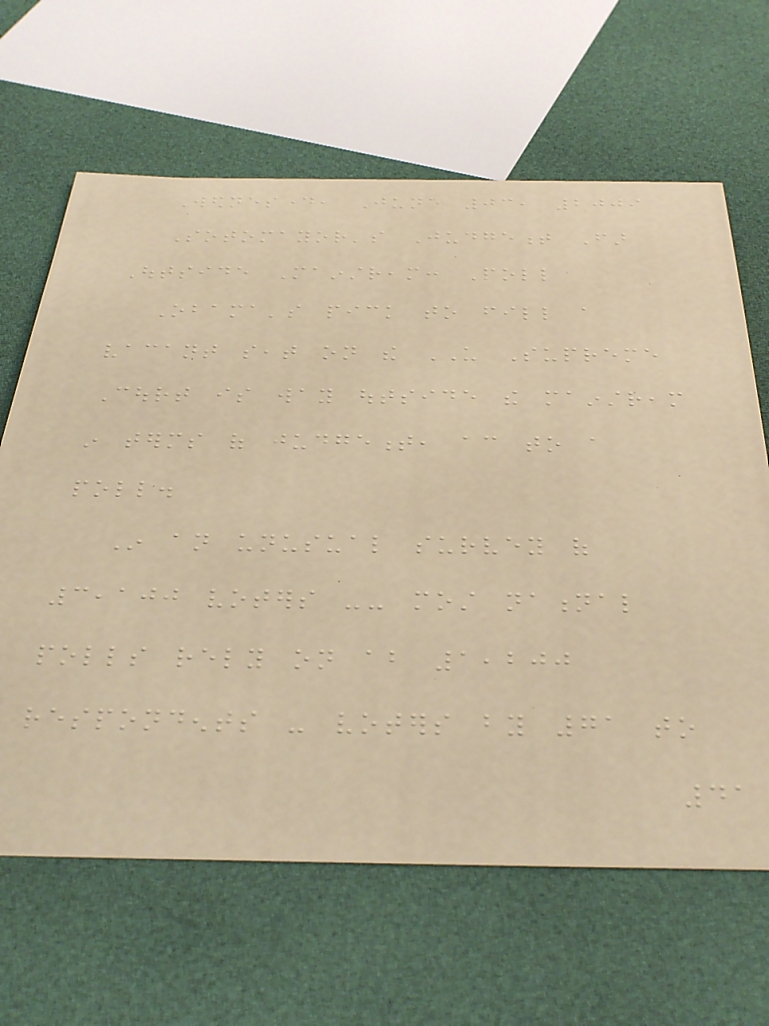Wednesday, June 03, 2009
Sotomayor's Judgement Far
Outside Mainstream: Poll
Obama's pick to fill a
vacant seat on the US Supreme
Court is way outside the mainstream
in terms of judgement, according to a
poll.
In an unusual survey of
3,100 voters -- most national
polls rely on about 1,200
respondents - voters by 71 to
41
